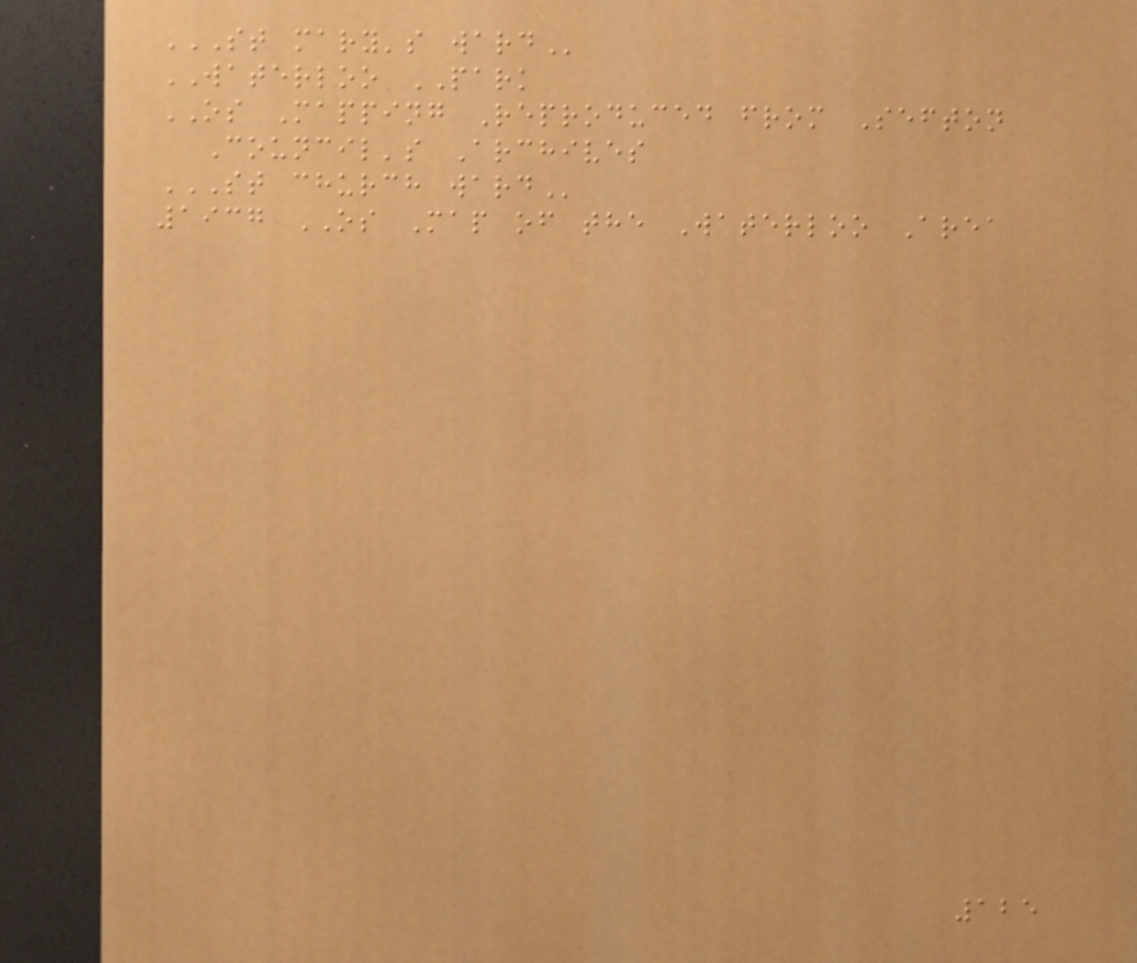ST MARY'S WARD
WATERLOO PARK
OS Mapping Reproduced from Sefton
Council's Archives
ST CHURCH WARD
1937 OS Map of the Waterloo Area
125
